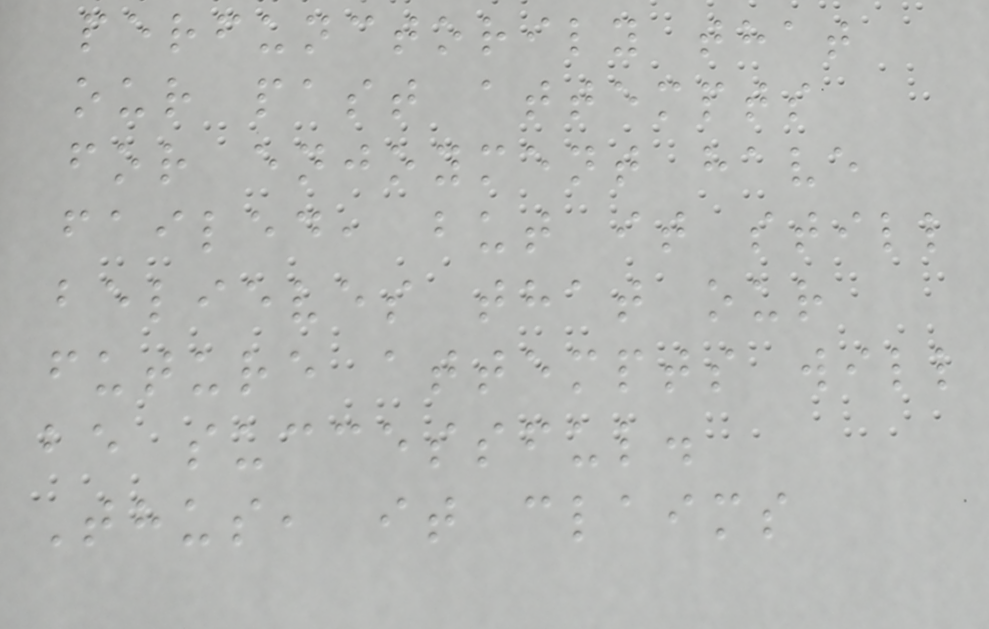perfunctorily that
our past attempts
for enjoyment have
failed, but it still
believes that our
future attempts will
be successful.
Thus, it claims
